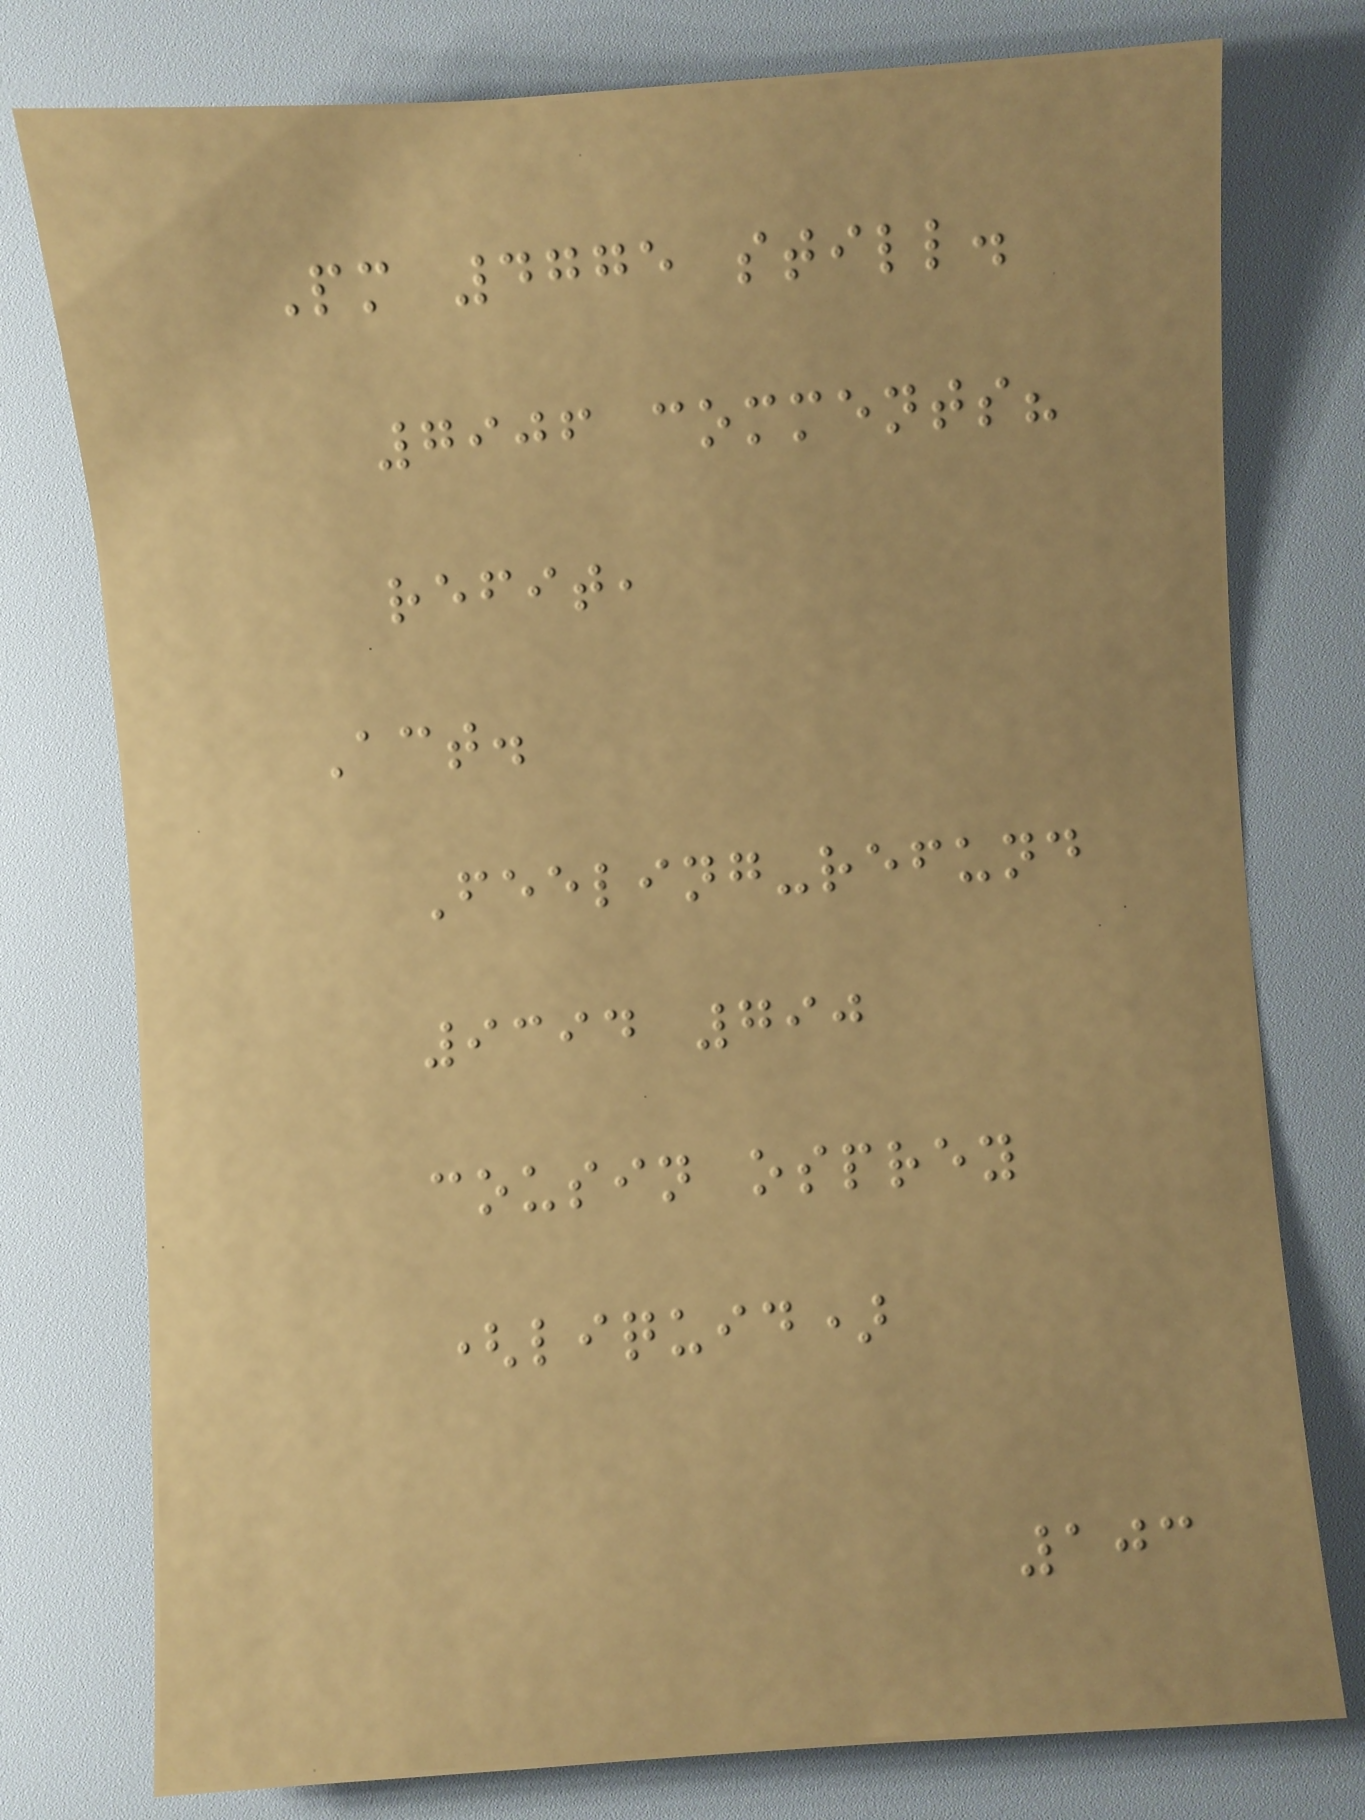Pm 4775 still.
7906 comments?
refit,
Act.
Feeling-refund
9394 790
cousin osprey
(liquid)
103
